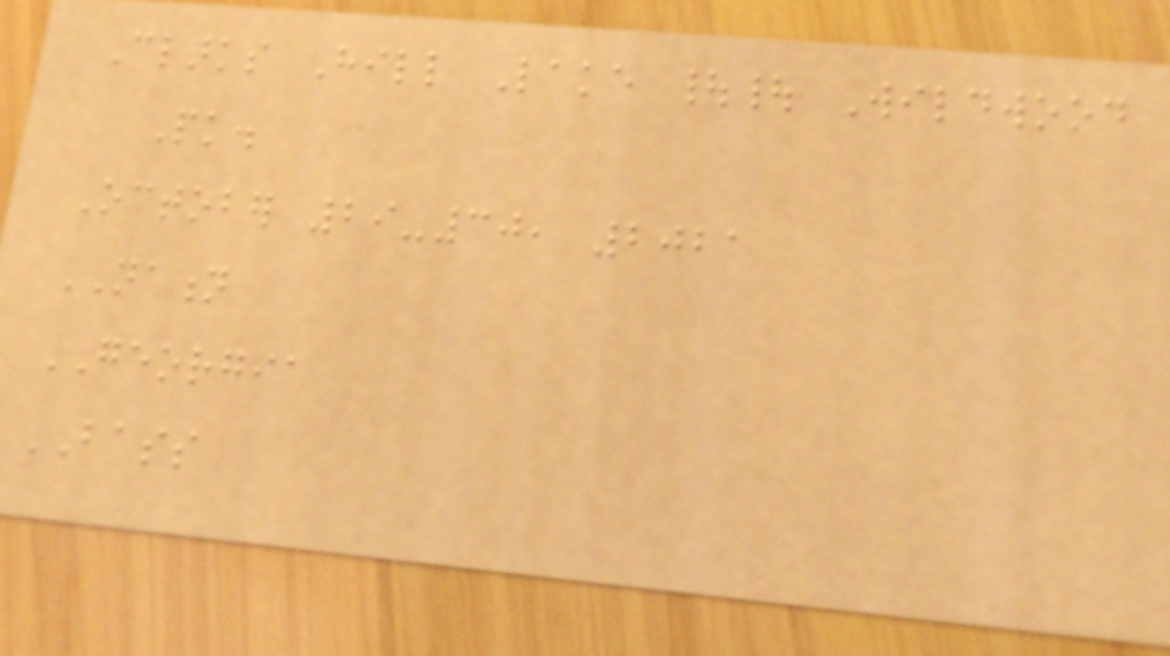Clarks Hill Lake || Wildwood
Pk.
October 29-30, 2021
NATION
GEORGIA
BASS
